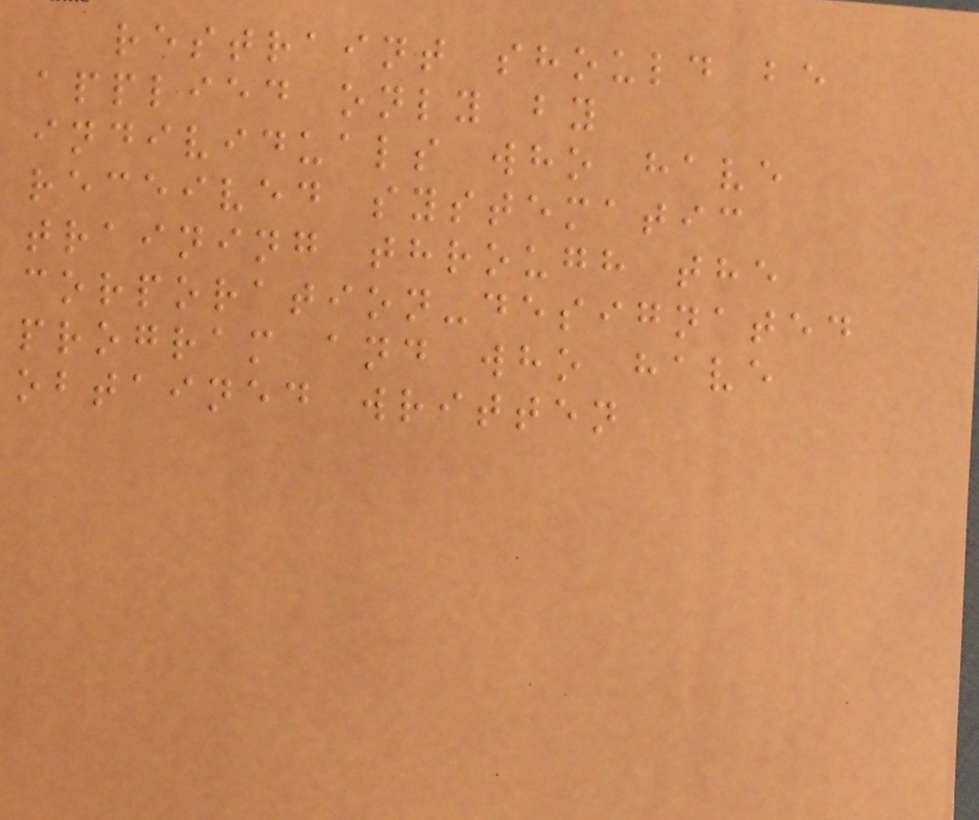restraint should be
applied only by
individuals who have
received systematic
training through the
corporation-designated
program and who have
obtained written
